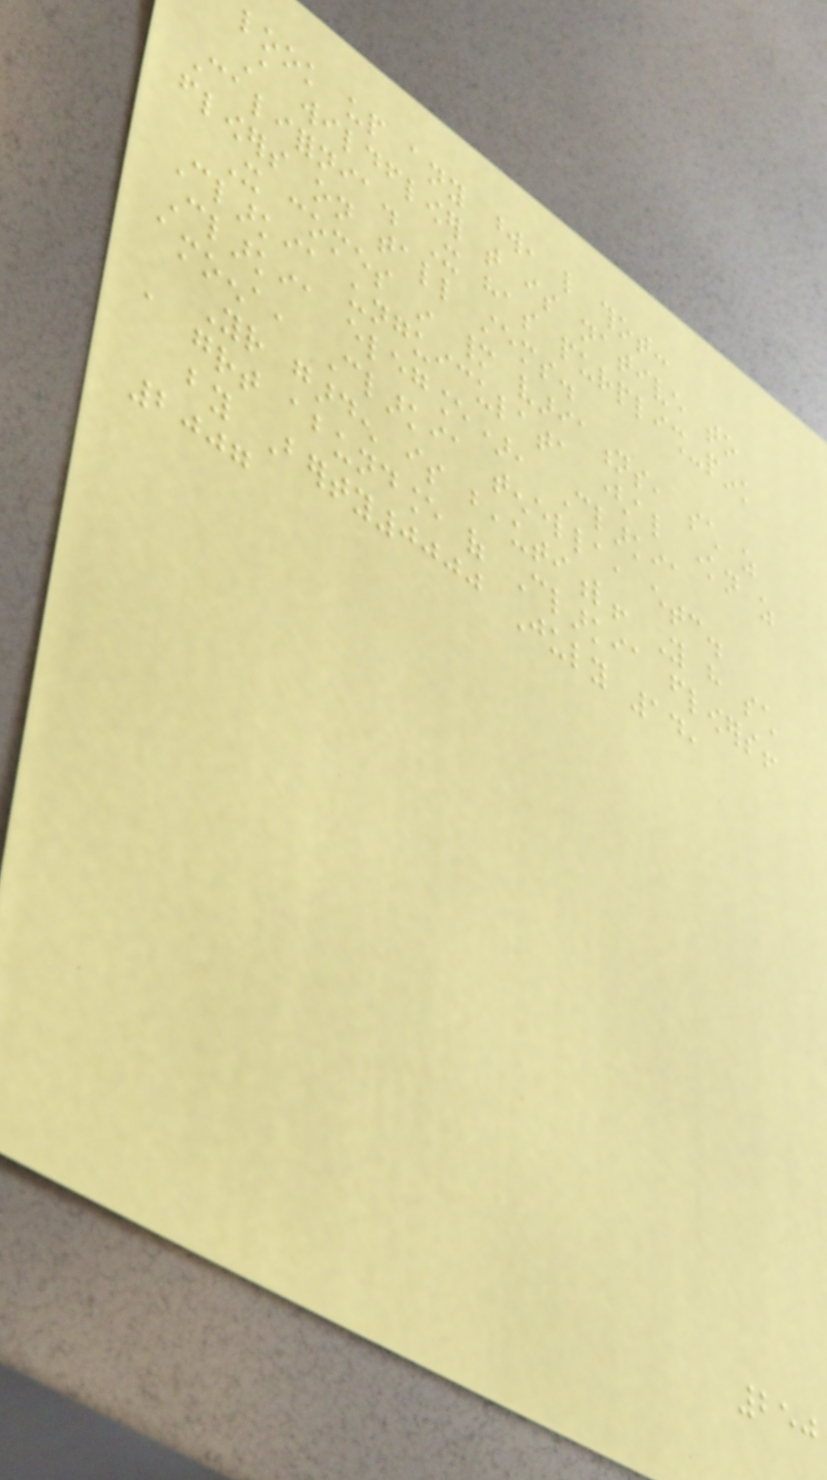look up any word, like thot:
A wildflower that is native to
California. It has purplish-pink
flowers on tall stems.
It comes in many variations, such as
Clarkia unguiculata (also known as
Clarkia elegance), Clarkia
amoena, Clarkia tenella, etc.
Your garden is beautiful! You have such
a great abundance of Clarkia flowers!
by Berty0000 July 14,
2007
250
